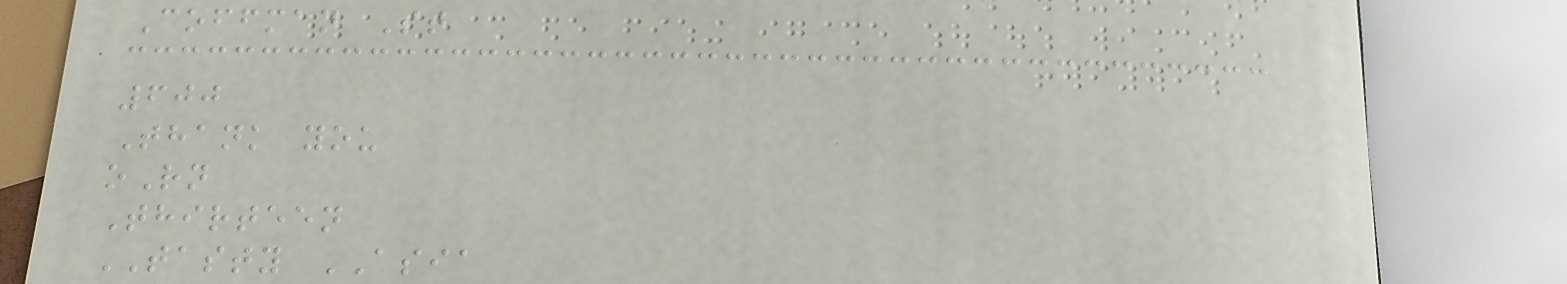Coffman St
600
Thank you
oRn
Thirteen
TASTY ASIA
